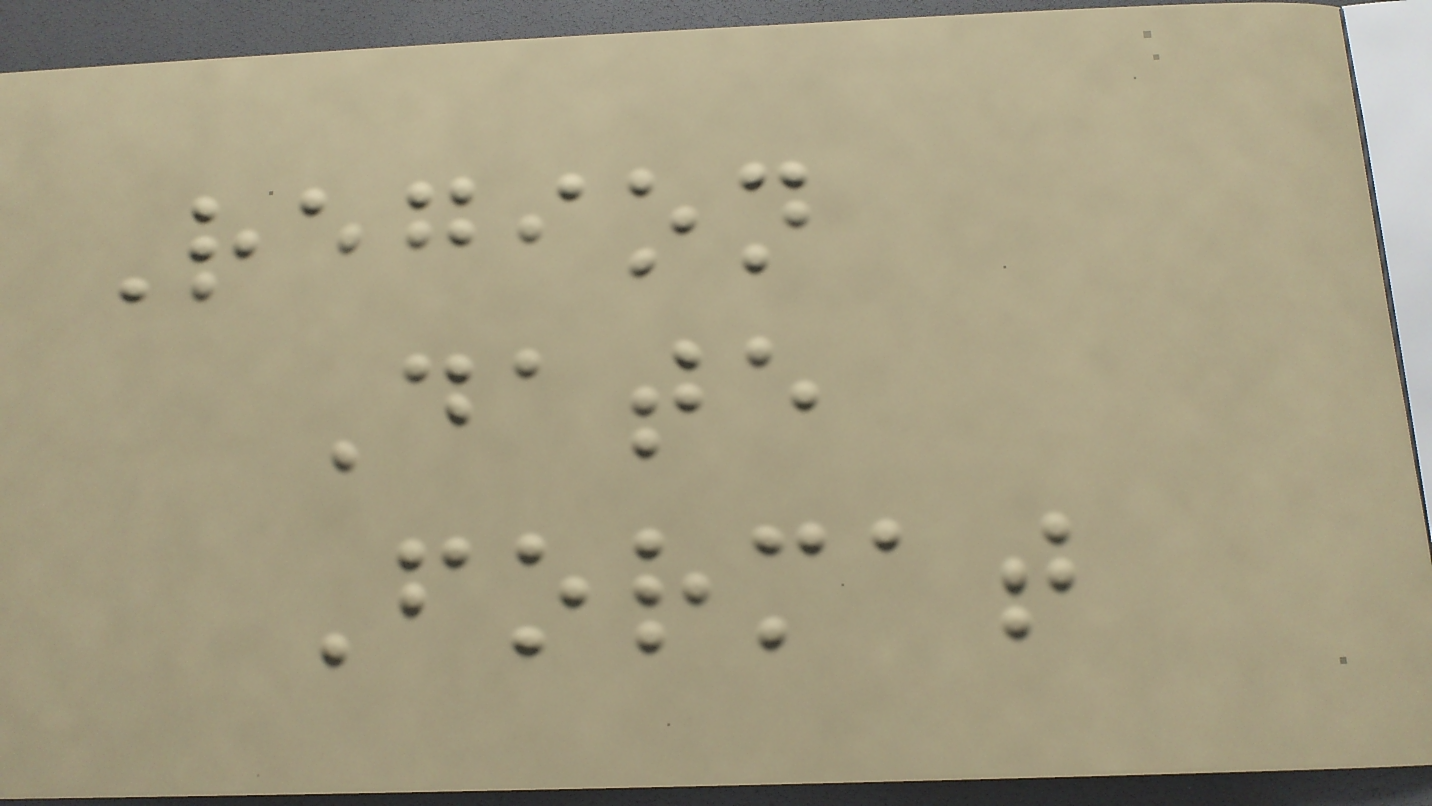Region
Date
Format
